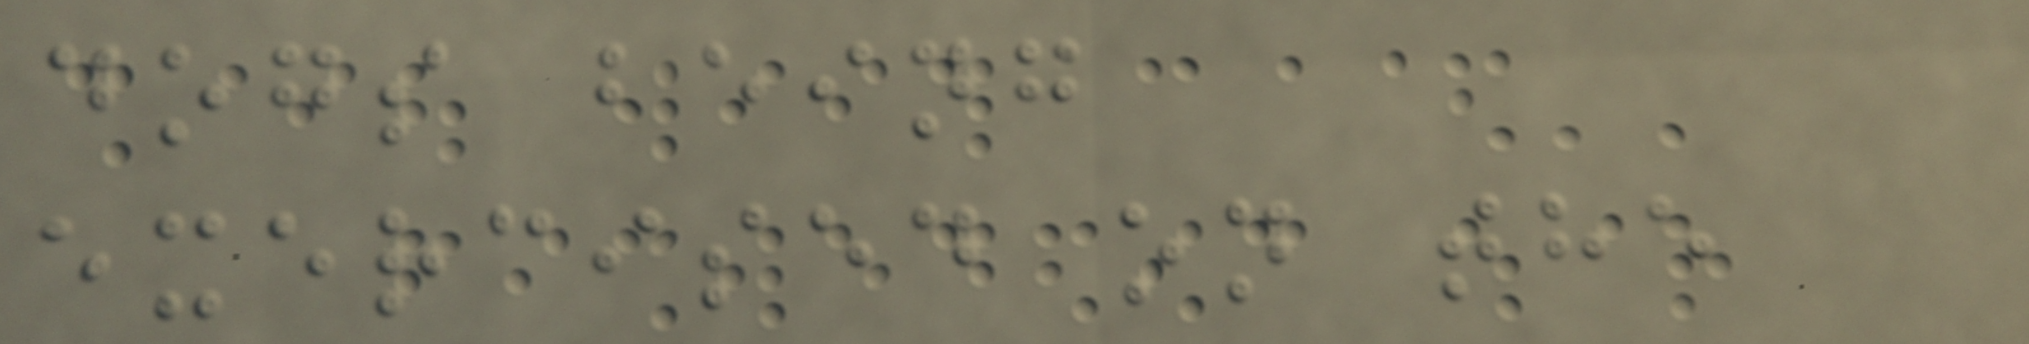dogs being
exercised on the
